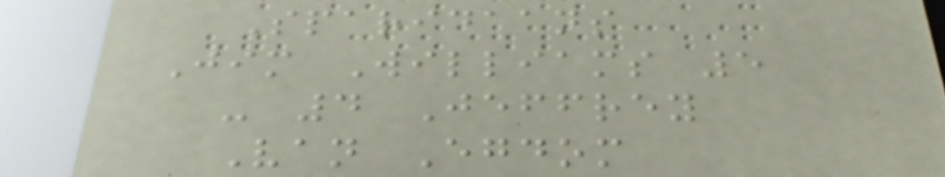Sparidaans
Jim Williams 5
- 4 Jeffrey
Van Egdom
